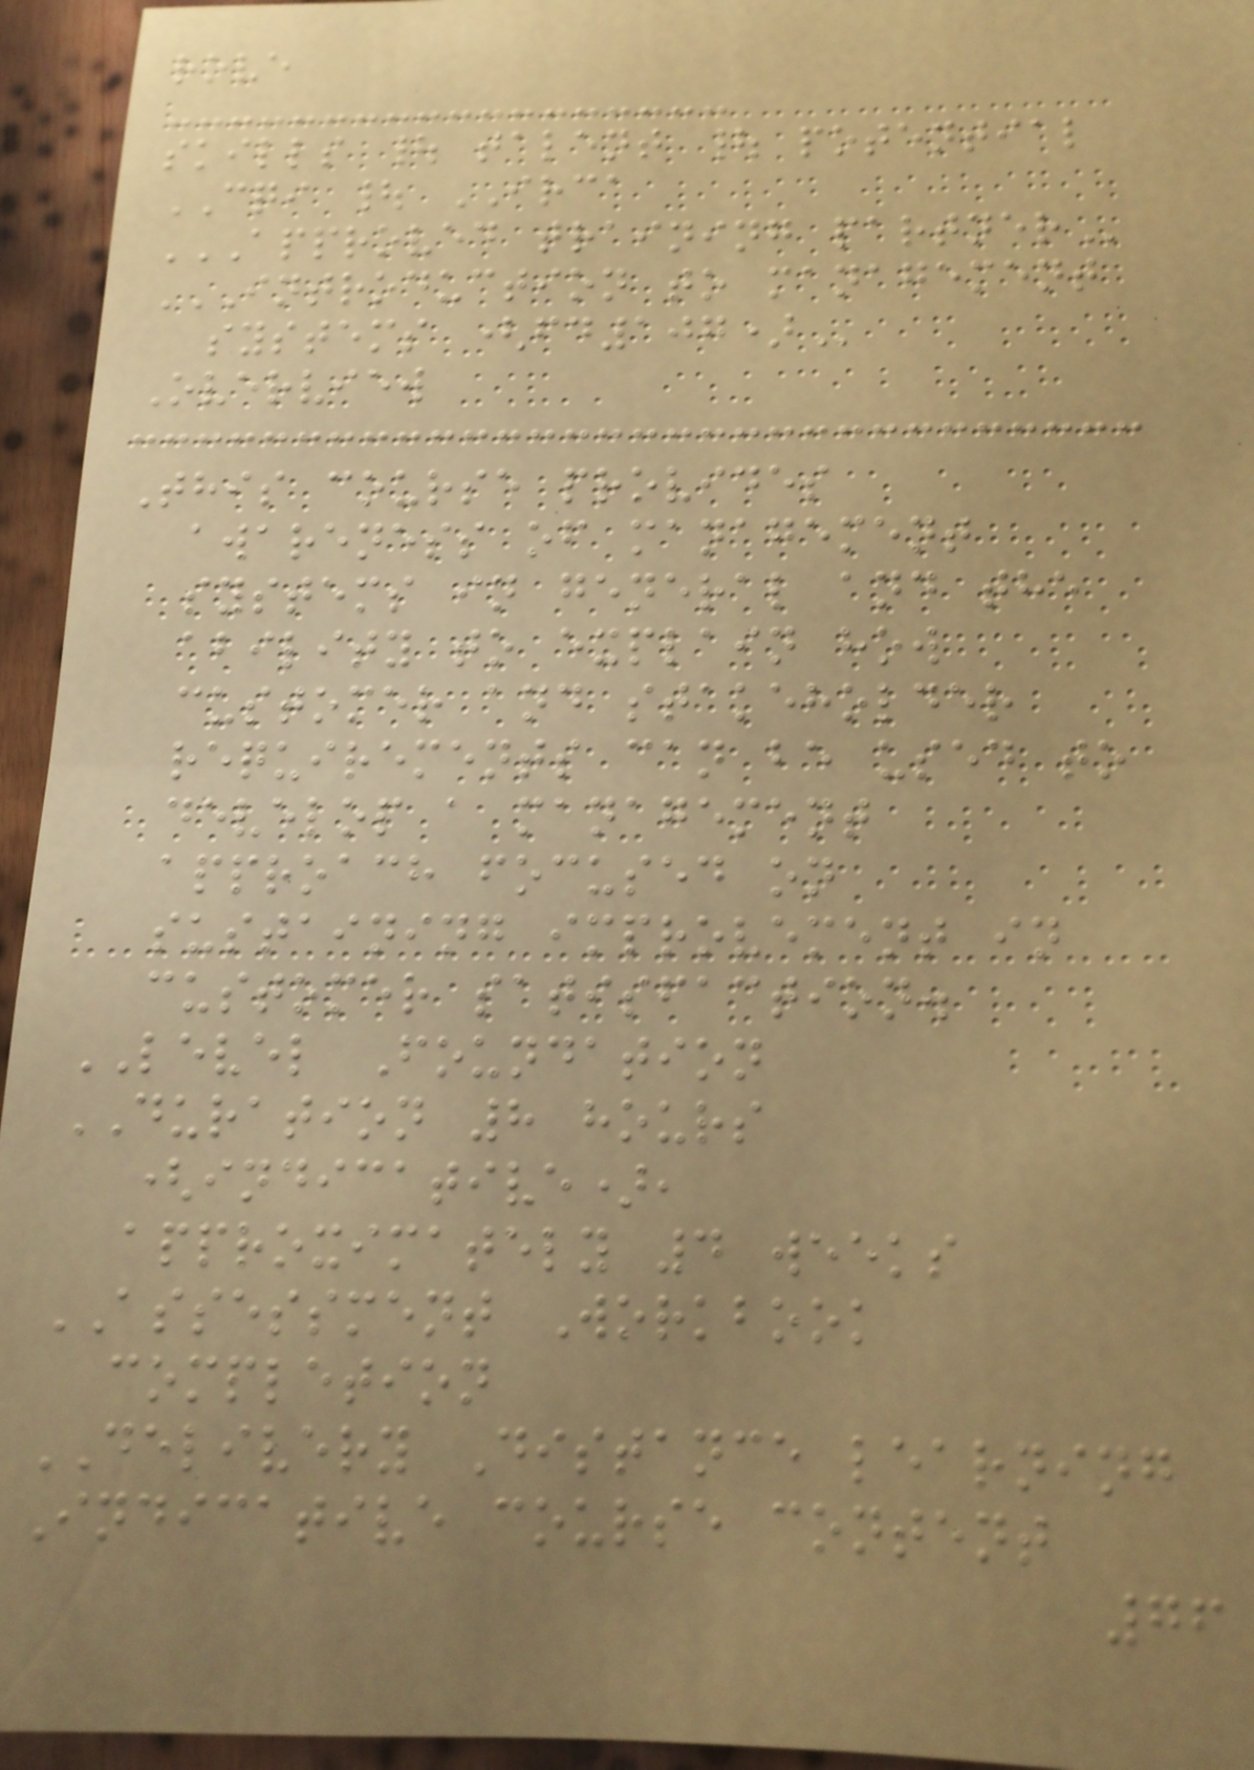rove
skills | talent | potential
CQI | IRCA
APPROVED TRAINING PARTNER
INTRODUCTION TO MANAGEMENT
SYSTEMS (FD107)
Overview
This course provides
awareness of management
systems in general and the
ability to explain how
customer and stakeholder
requirements can be used to
develop a management
approach focused on
sustaining improvement in
customer satisfaction.
LEVEL Foundation
DURATION 8 hours
(indicative),
approximately 4 weeks
ASSESSMENT Workbook
completion
DELIVERY Distance learning
Indicative course content
76
